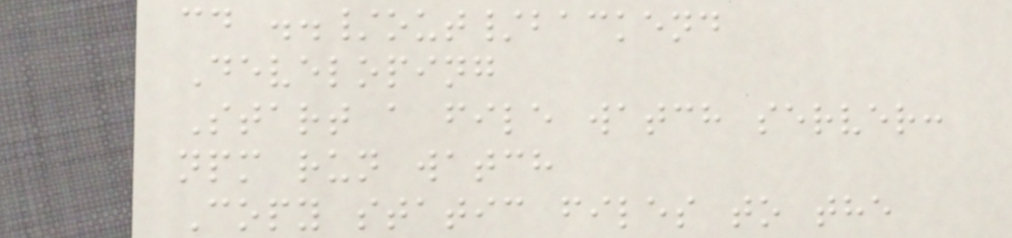cd ../out/backend
Developing
Start a file watch server:
npm run watch
Copy static files to the
